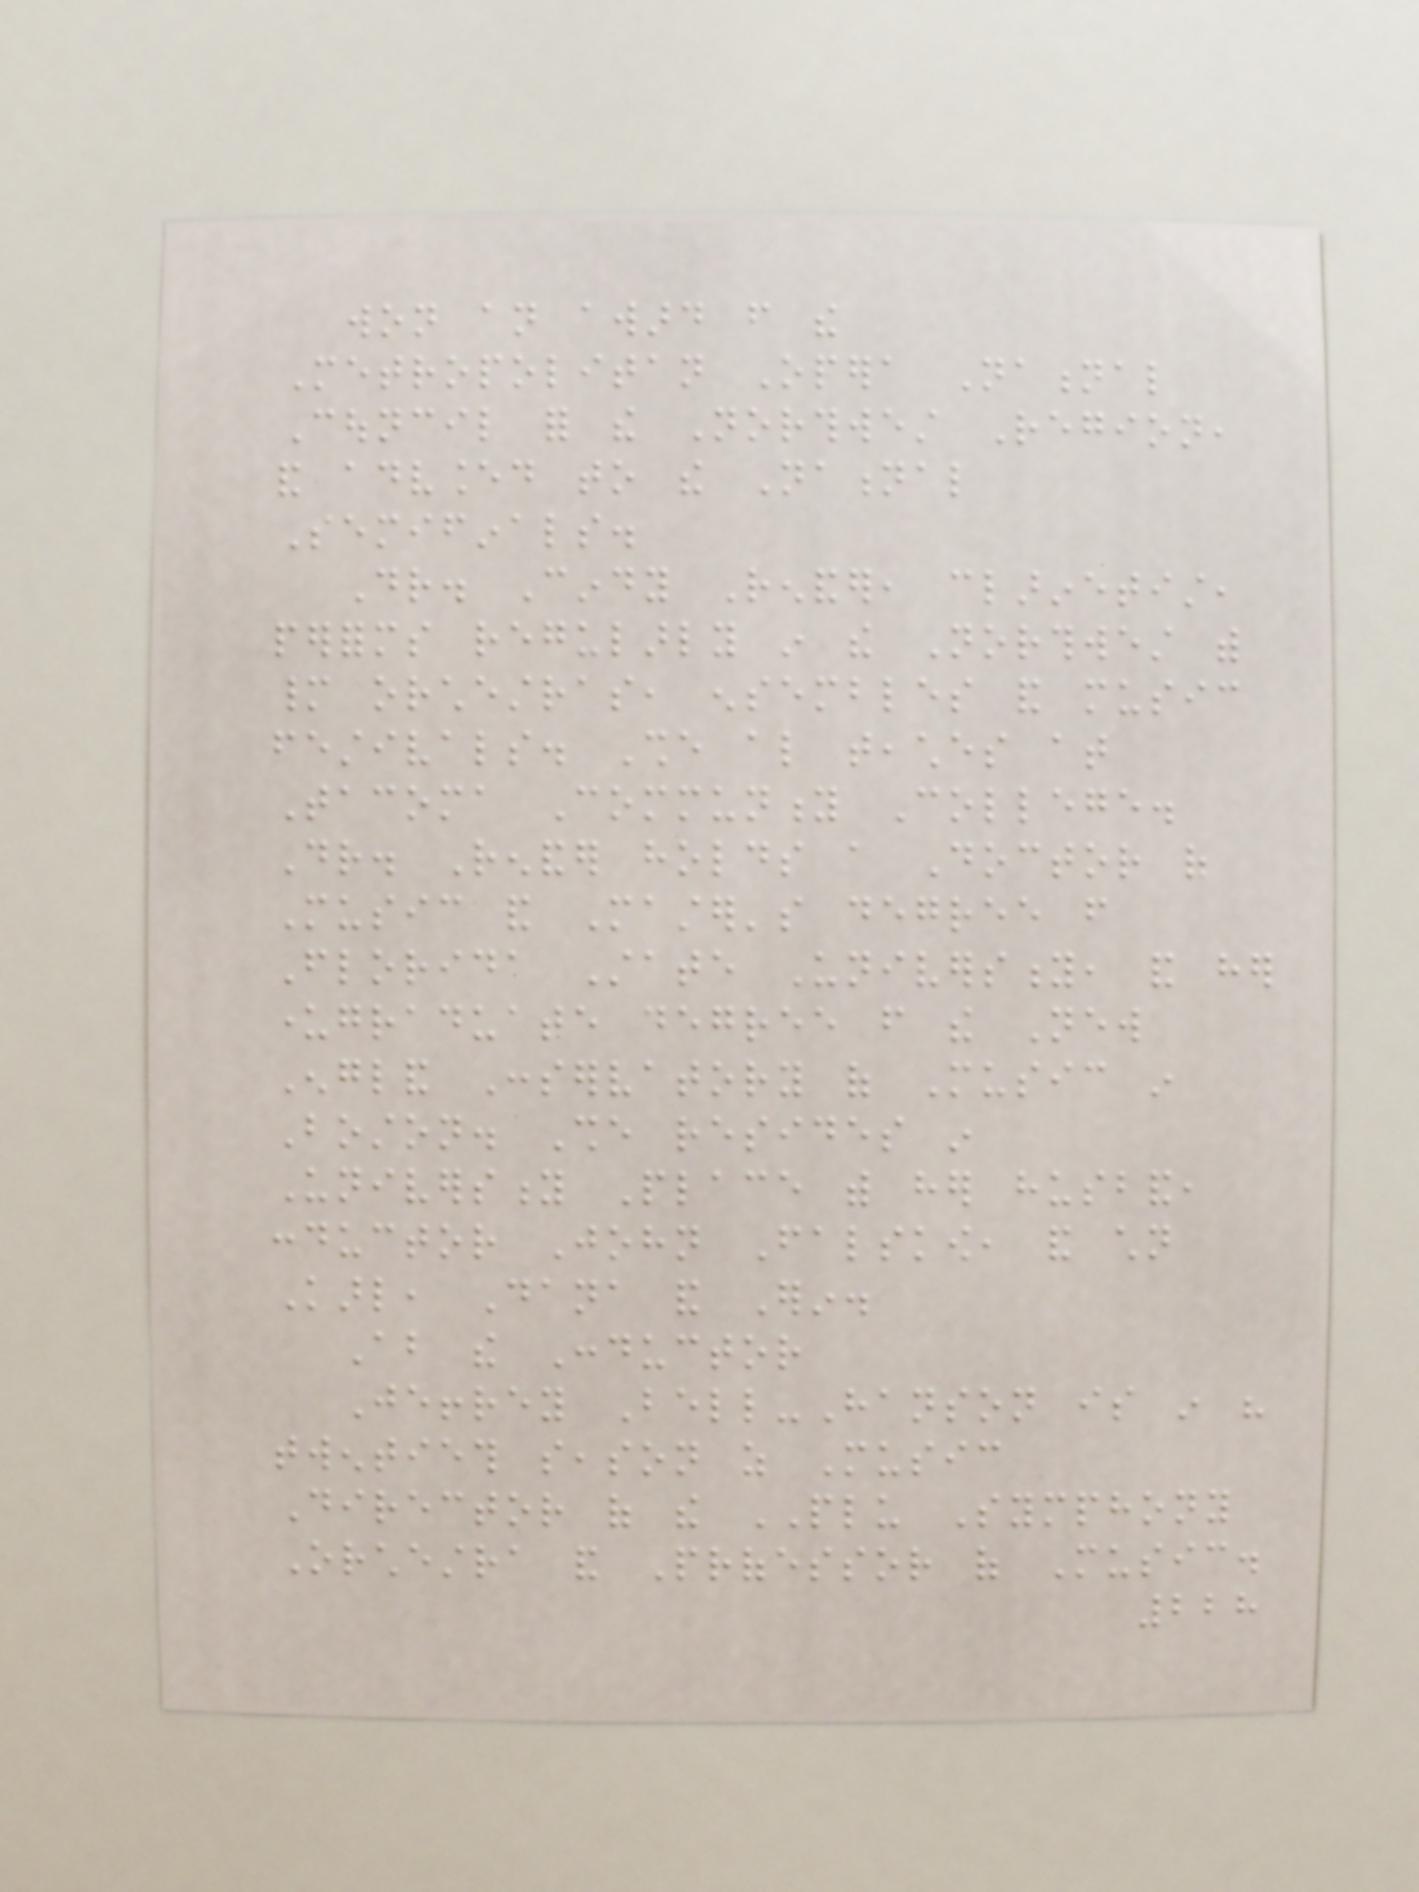won an award from the
Metropolitan Opera National
Council for the Northwest Region,
and advanced to the National
Semifinals.
Dr. Cindy Renander, clarinetist,
performs regularly in the Northwest with
many orchestras, ensembles and music
festivals. She also teaches at
Tacoma Community College.
Dr. Renander holds a Doctor of
Music and Master's degree from
Florida State University, and her
undergraduate degree from the New
England Conservatory of Music in
Boston. She resides in
University Place with her husband,
conductor John Falskow, and children
Karl, Dana and Erin.
About the Conductor
Jeffrey Bell-Hanson is in his
twentieth season as Music
Director of the PLU Symphony
Orchestra and Professor of Music.
228
